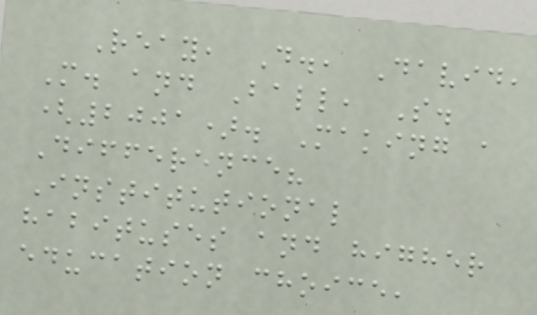Reay, D., David,
M. and Ball, S.
(2001). Making a
Difference?
Institutional
habituses and higher
education choice,
